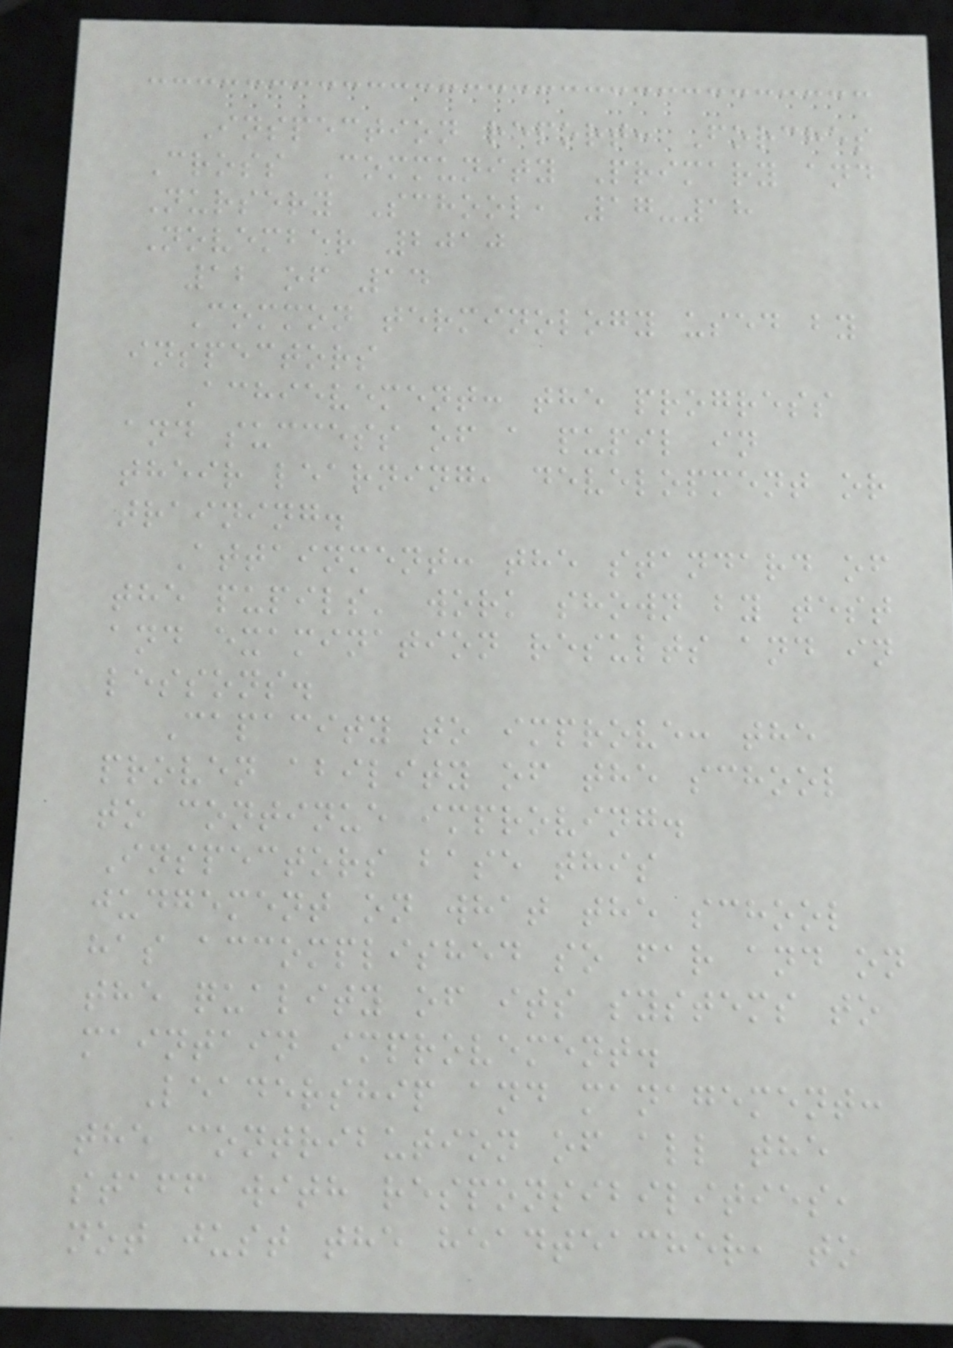Inspection report: Forches
Cross Community Primary and
Nursery School, 17-18
November 2010
12 of 14
Common terminology used by
inspectors
Achievement: the progress
and success of a pupil in
their learning, development or
training.
Attainment: the standard of
the pupils' work shown by test
and examination results and in
lessons.
Capacity to improve: the
proven ability of the school
to continue improving.
Inspectors base this
judgement on what the school
has accomplished so far and on
the quality of its systems to
maintain improvement.
Leadership and management:
the contribution of all the
staff with responsibilities,
not just the headteacher, to
